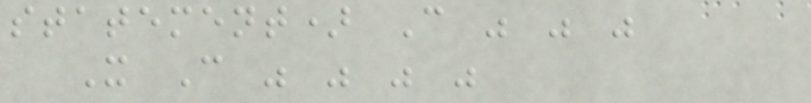statement) C " " "
X C " " " "
